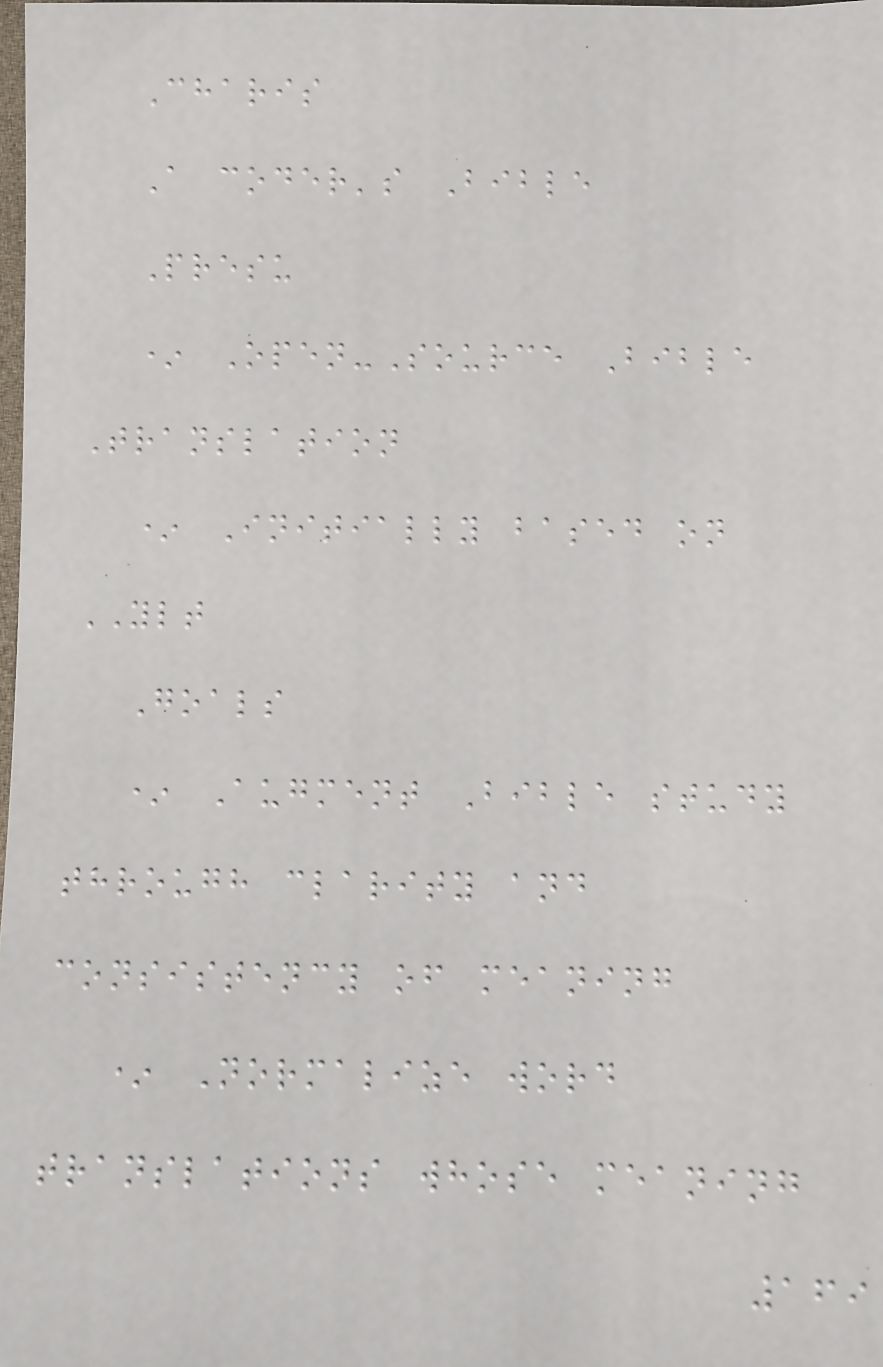Charis
A coder's Bible
Presu
* Open-Source Bible
Translation
* Initially based on
YLT
Goals
* Augment Bible study
through clarity and
consistency of meaning
* Normalize word
translations whose meaning
169
